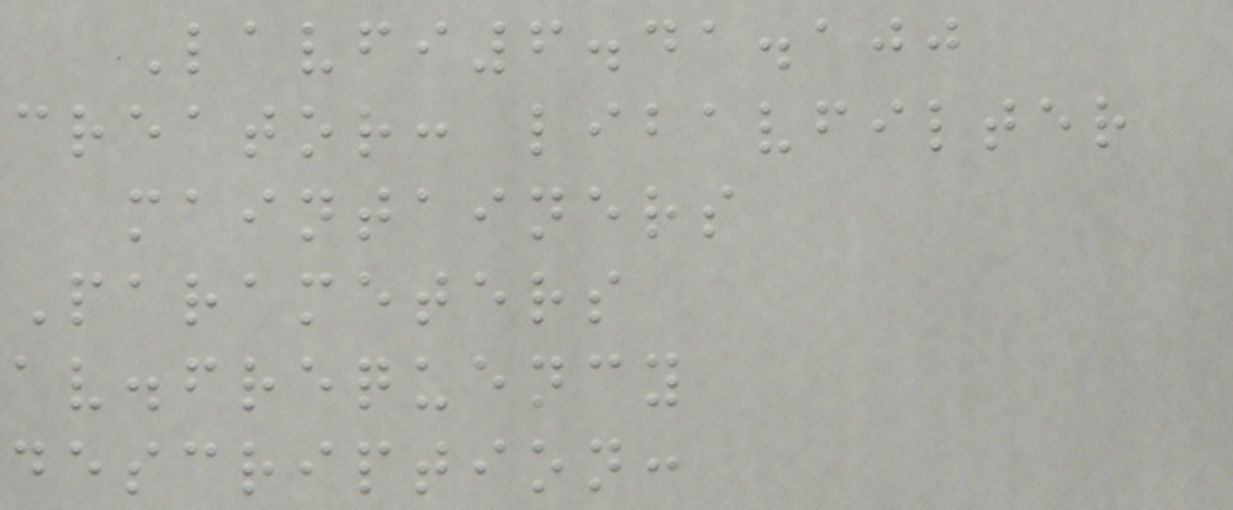Lavfi6.41.100
creator: libavfilter
maintainers
Parameters
av.frequency
description:
